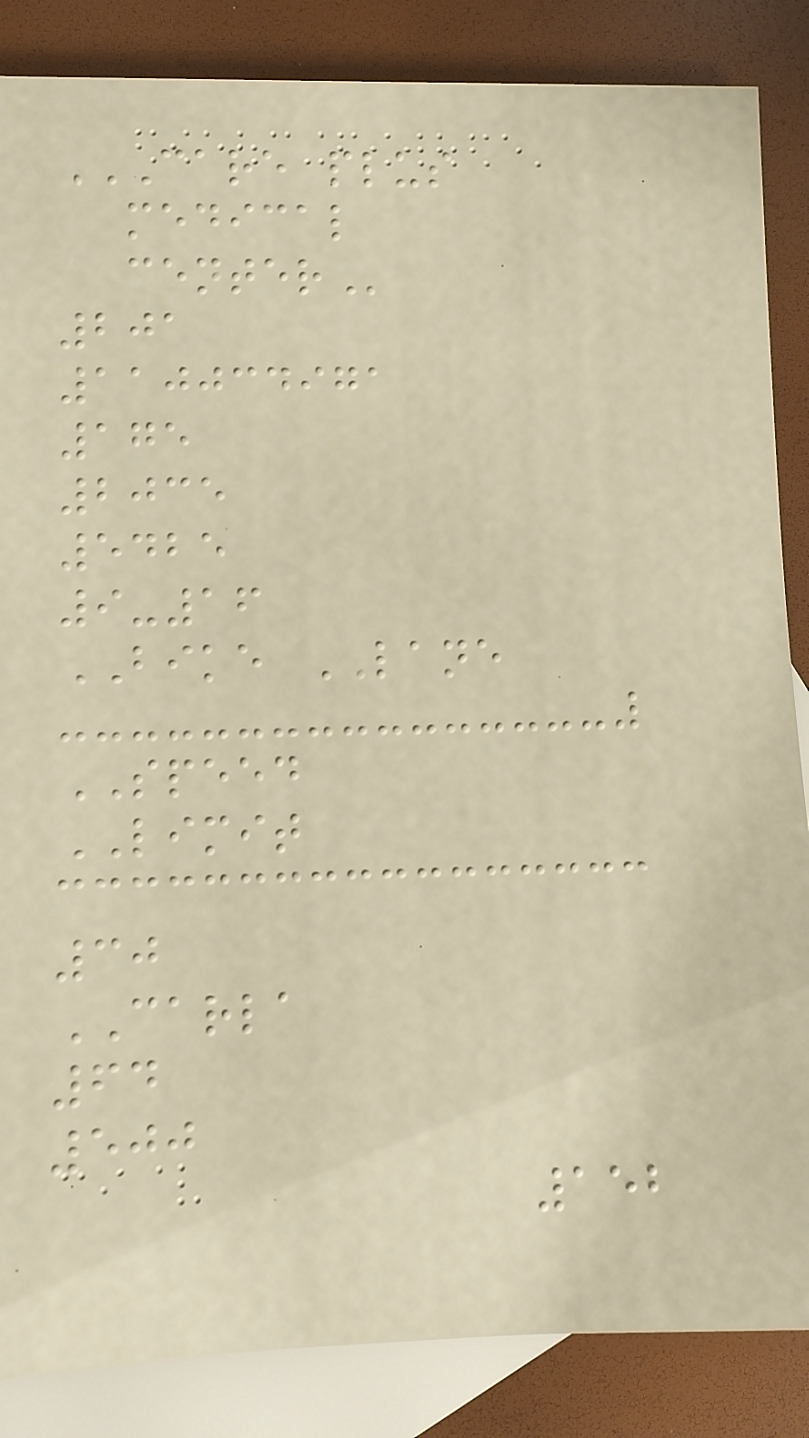CARE PLUS
MEDICAL
CENTER
201
110034971
175
2035
5425
9-16
BIKE LANE
SPEED
LIMIT
30
CARLA
64
500
152
